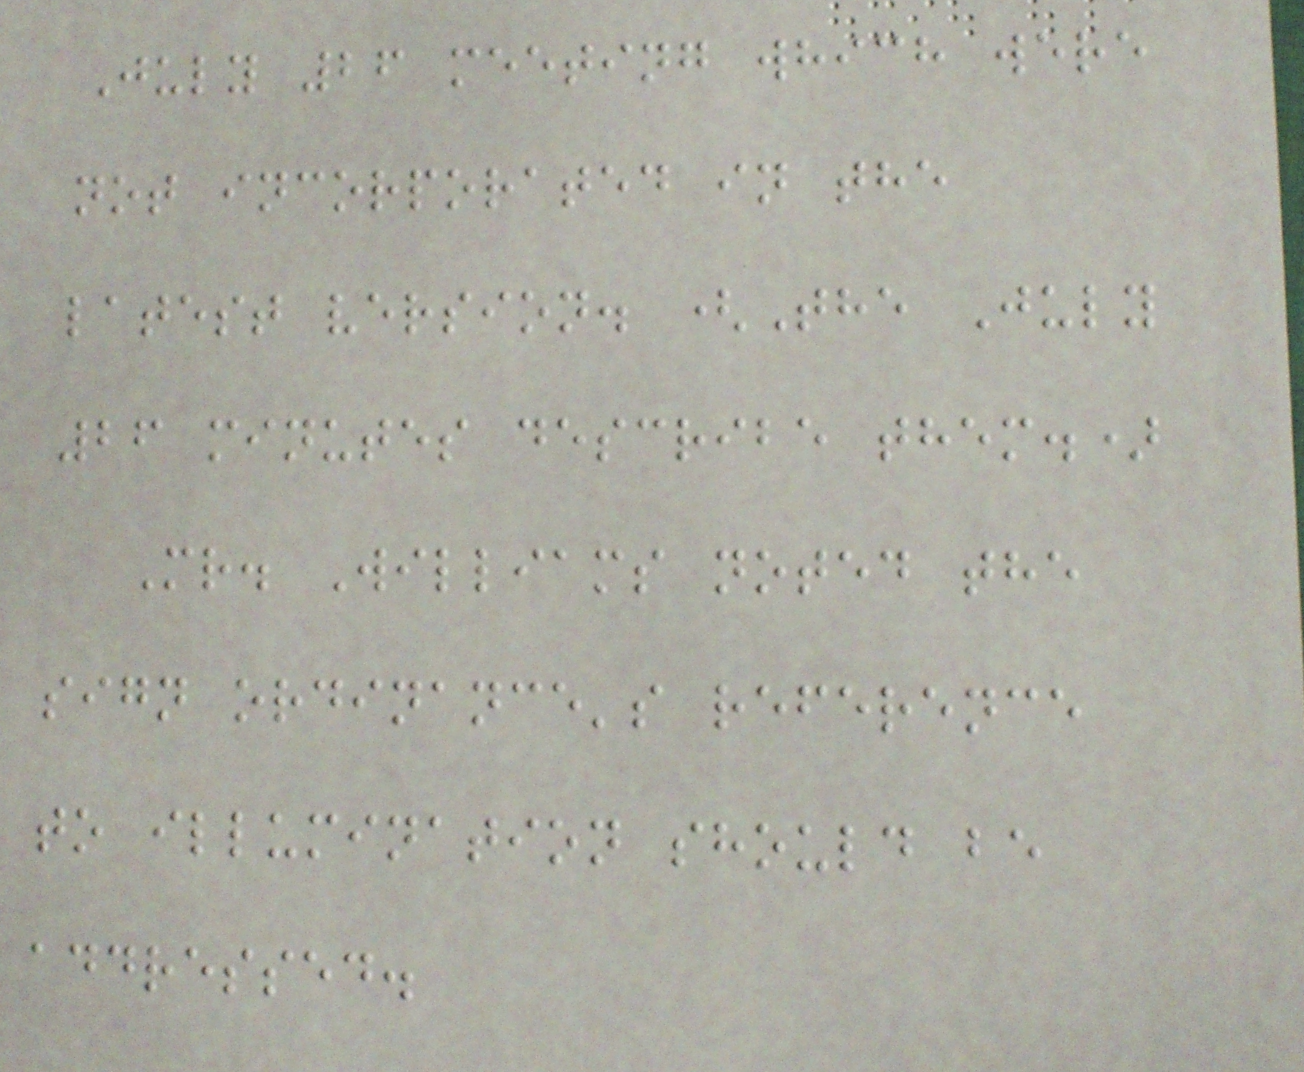July 26 meeting which were
not incorporated in the
latest version. (The July
26 minutes describe them.)
Mr. Williams noted the
sign ordinance's reference
to illumination should be
addressed.
